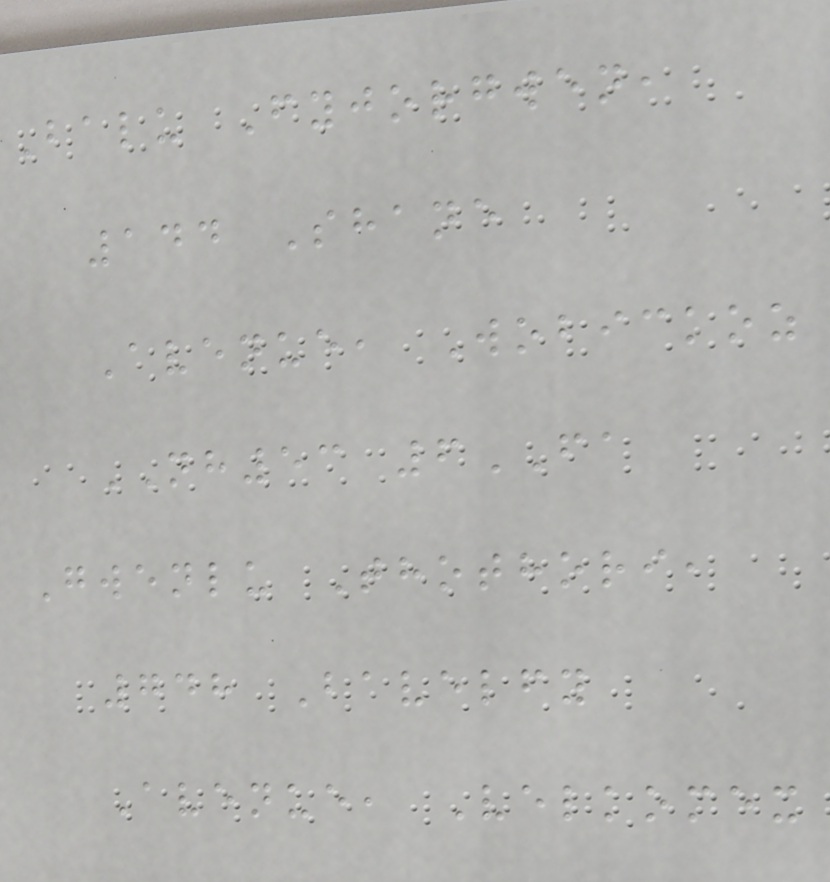Balu Fyjorgwen,
144 Shane
Avenue, Wobickoz
NH53 6FA
Gwenlu Thothori,
748 Bavelfy
Avenue, Velkomex
